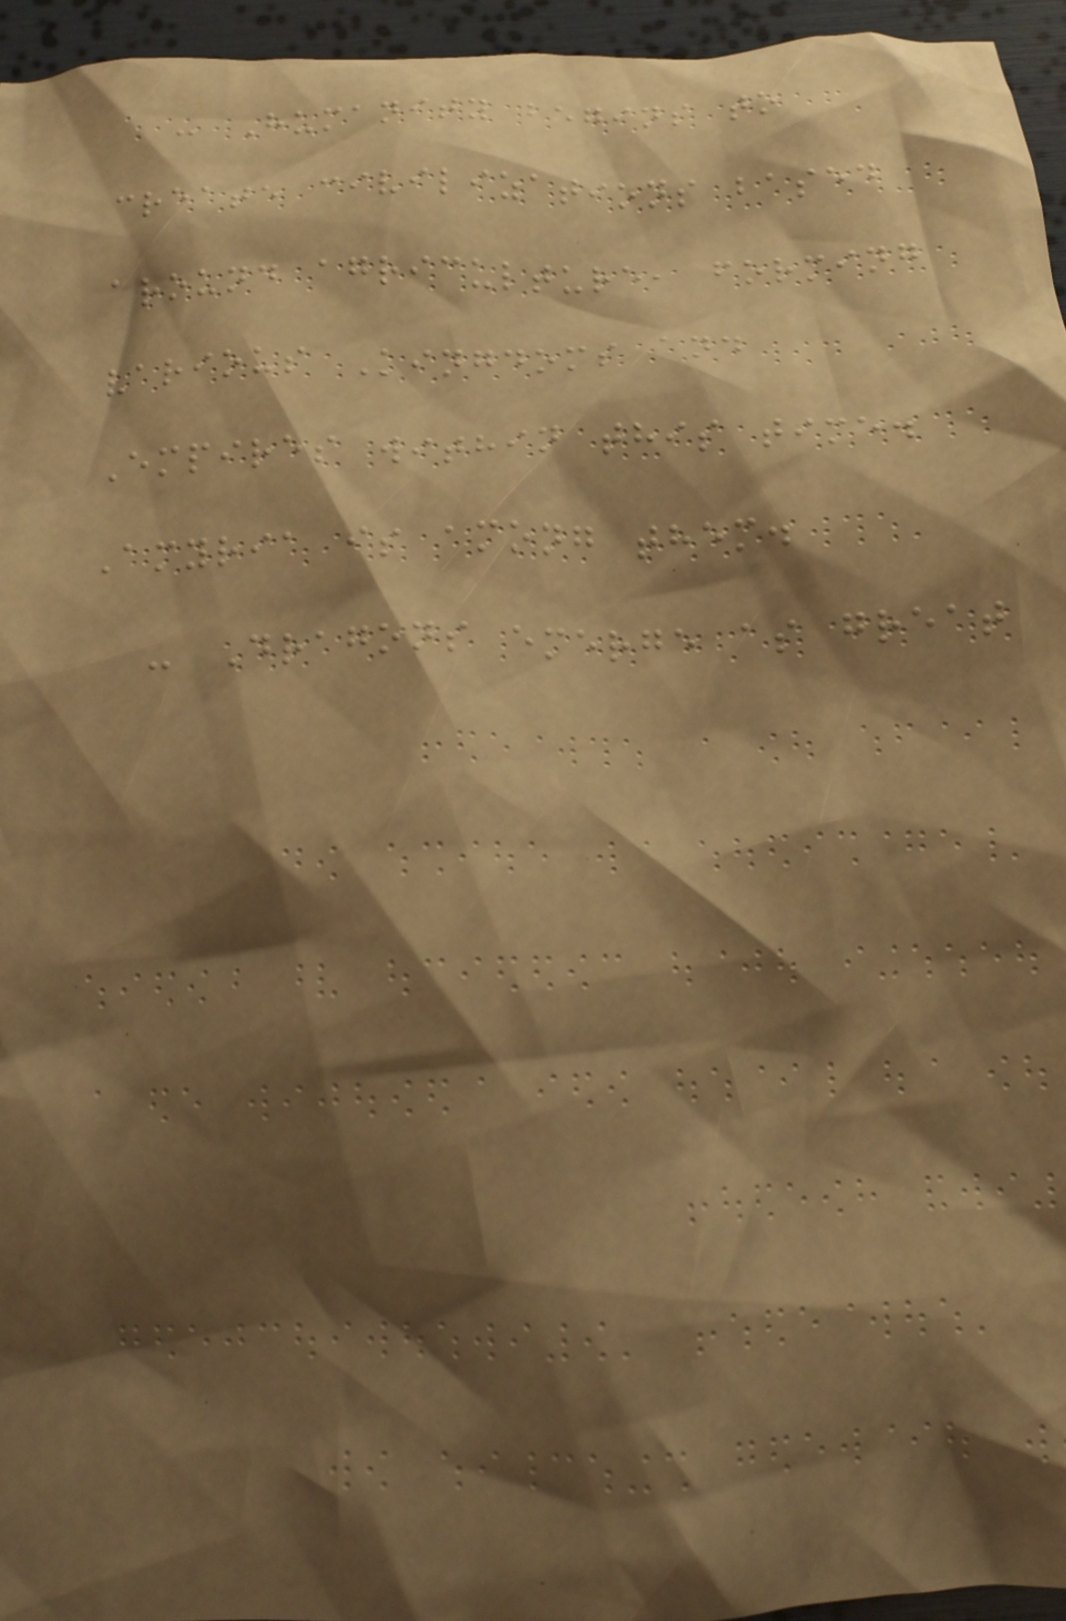- Humanity begins to
create civilizations based
around agriculture, forming
various Kingdoms and
Empires within this time.
Amyria is among them.
- Dragons emerge as great
